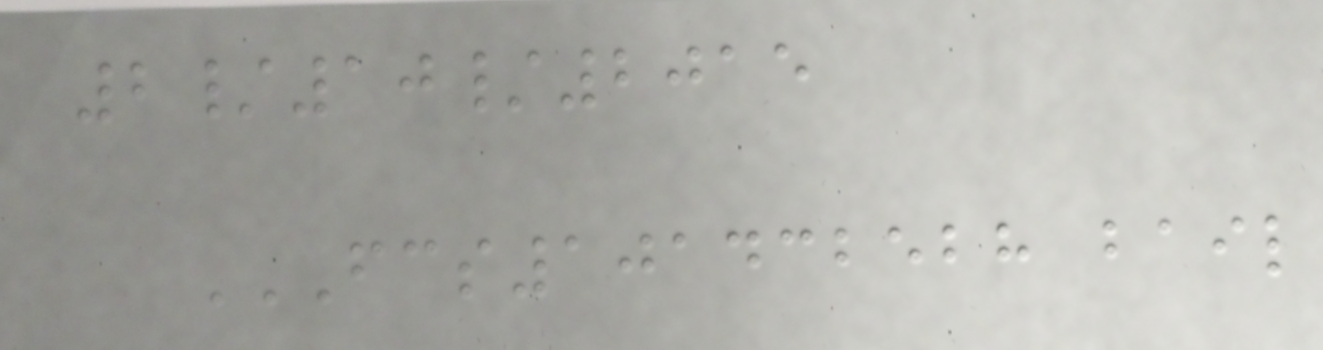2/10/2015
FCS101432528 BAIL
